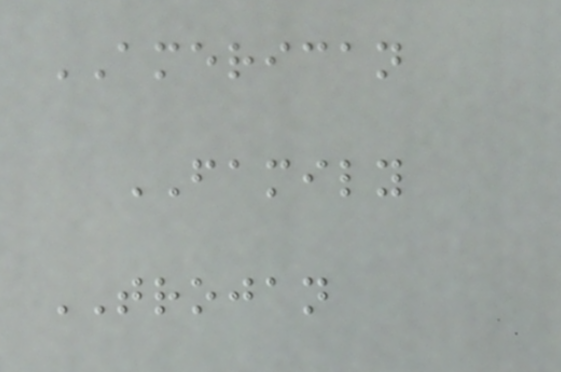AMERICAN
FAMILY
TROJAN
